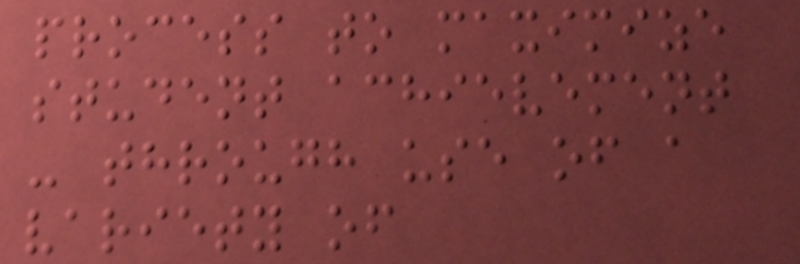process to maximize
student achievement
- through use of a
variety of
